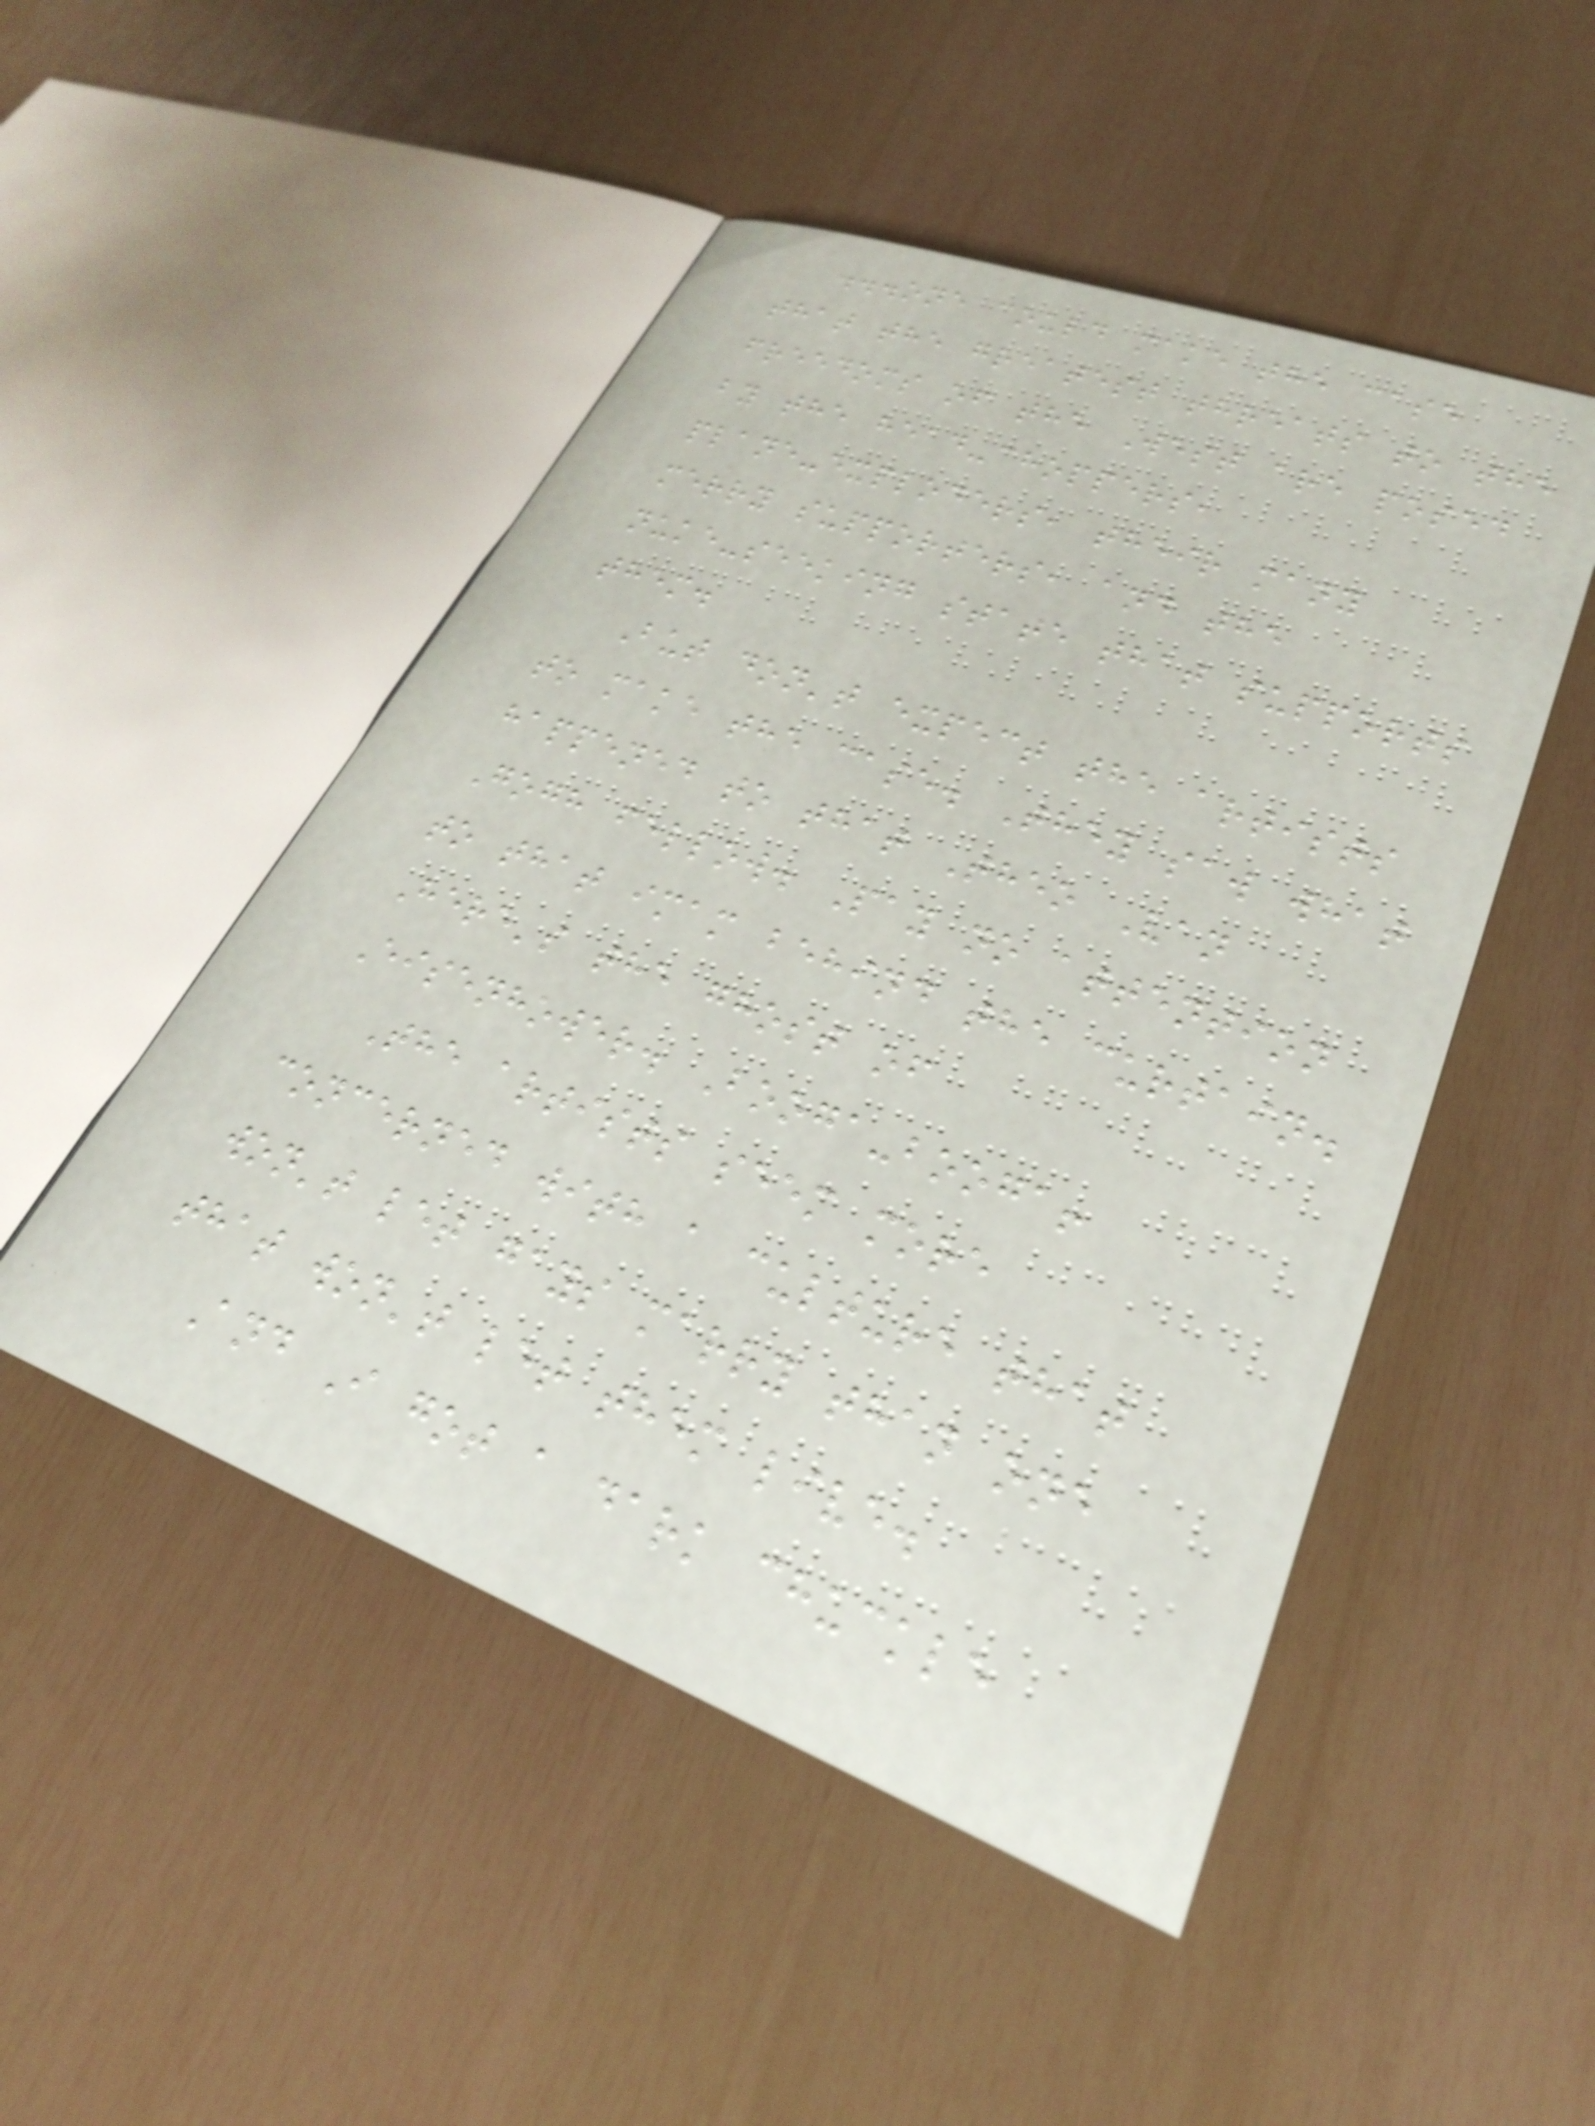...one could make the case
that the greatest threats to the
freedoms of the West are posed
by the head-choppers,
plane-exploders, their many
merry supporters, and the
nuke-seeking state that supports
them.
But don't expect the artists
to make the case. They saw what
happened to that Theo Van
Gogh fellow. Pay no attention
to that imam behind the curtain.
Here's the ghost of
Eisenhower. Booga-booga!
The artists seem more
concerned with a culture that
won't let gays marry than one
that won't let them live.
And I got a dark chuckle
